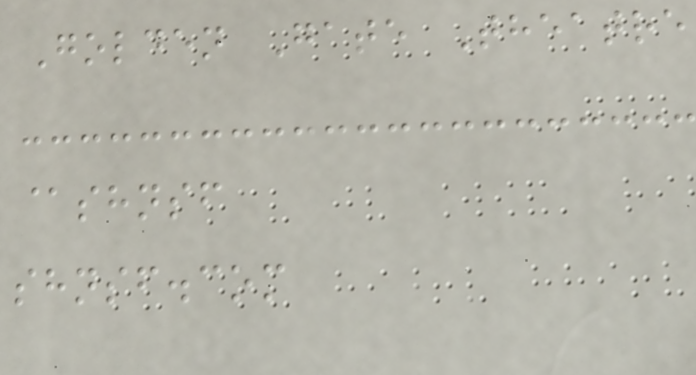Golden Gate Theatre
@shnsf
shnsf.com
